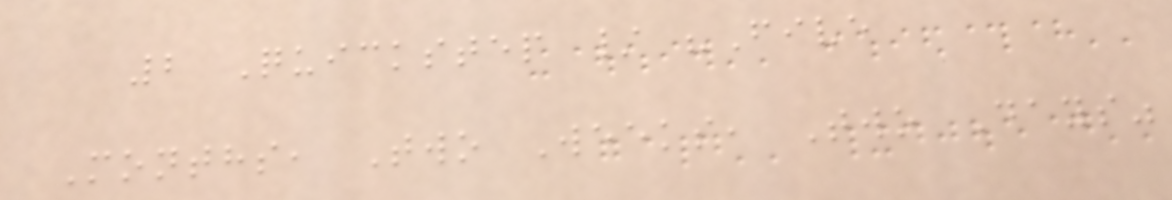2 Quickstep / "Five
Months, Two Weeks, Two Days"
